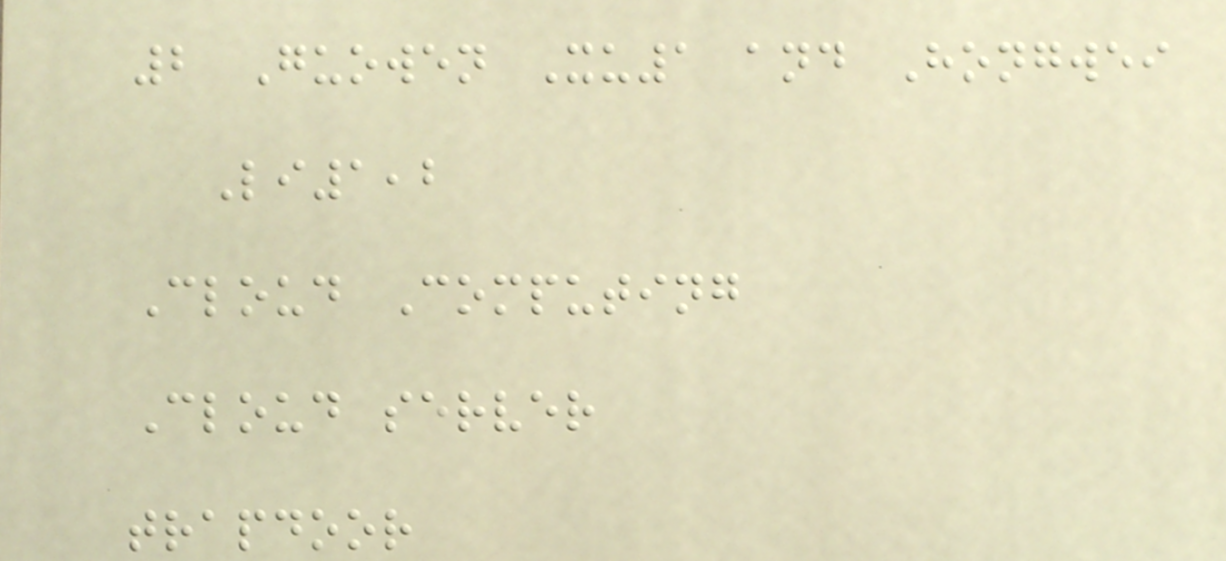2 Guowen Xu1 and Hongwei
Li1,2
Cloud Computing
Cloud server
trapdoor
